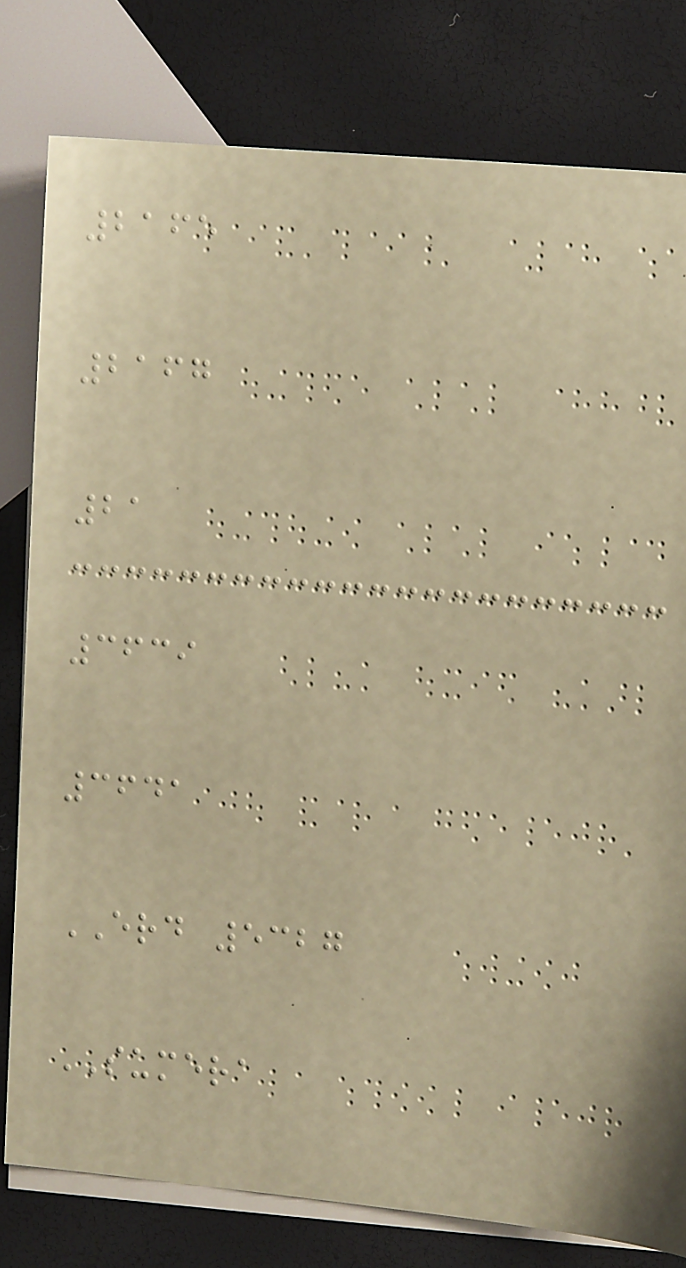2165
2167
21
3639
3641
ERD 5327
SUMERA
